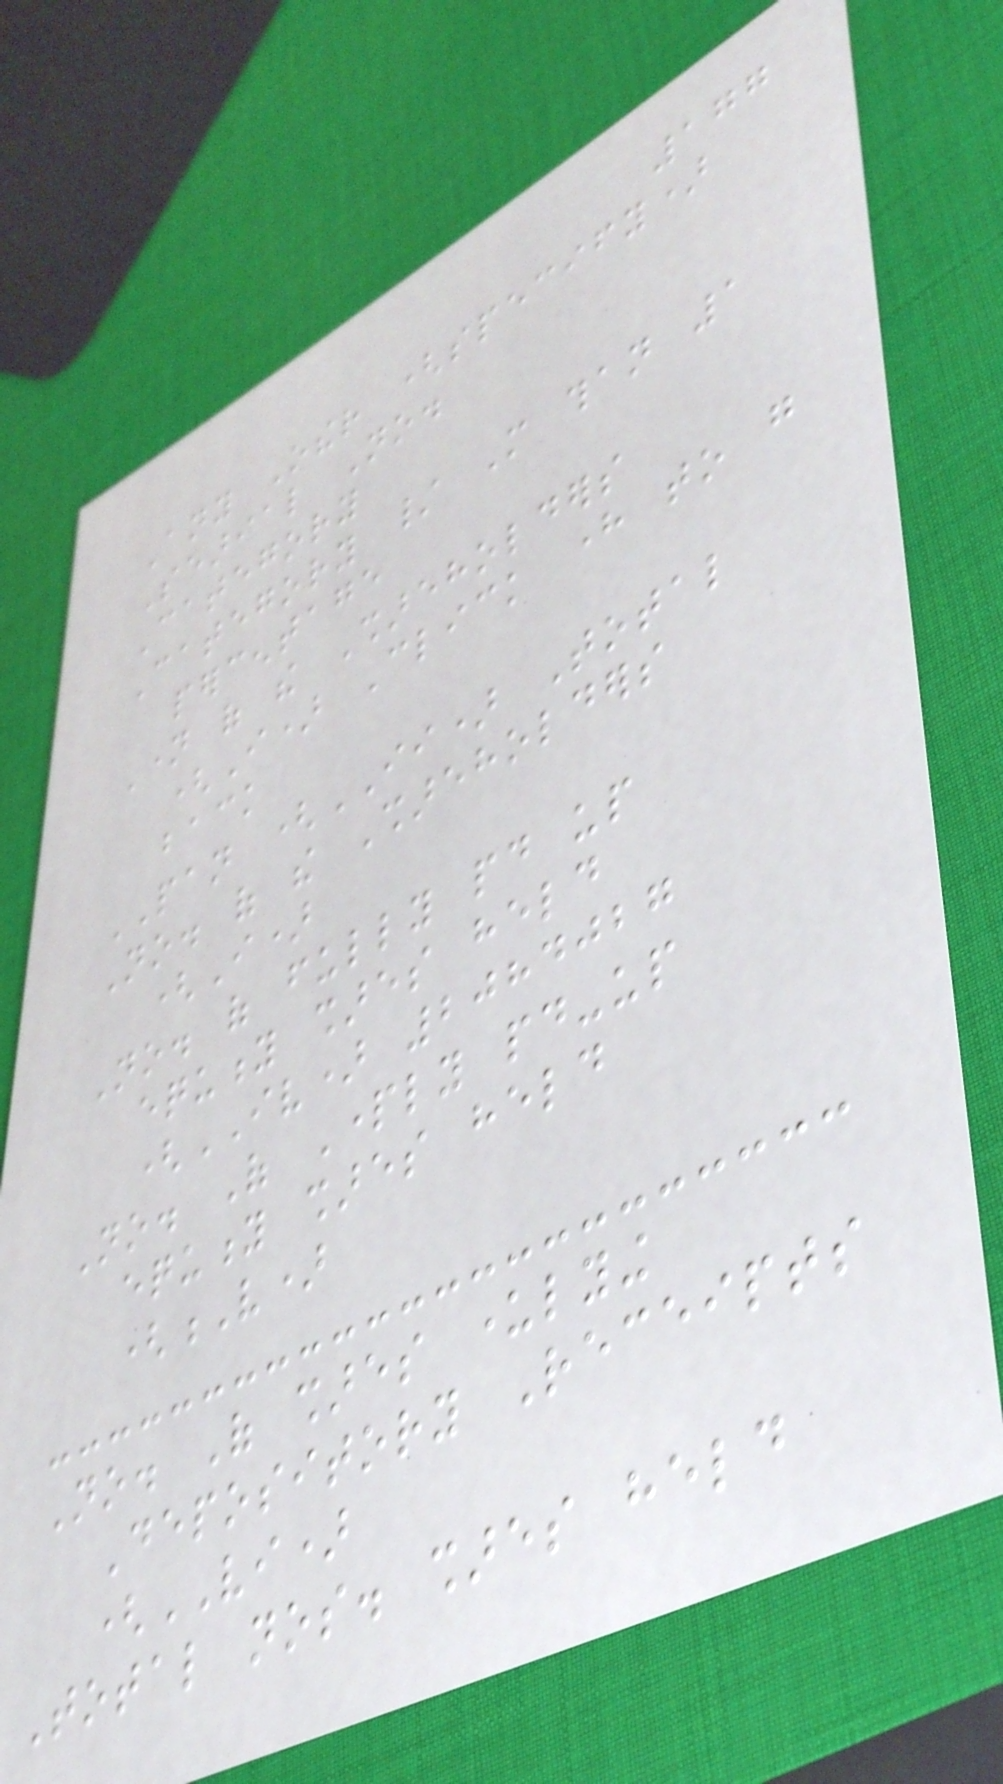177
Any Other (specify)
Searial No.
Category
Category / More than 1
percentage
Name of the Shareholders
(I) Click here to go
back
PAN (II) Total
No. of the Shareholders
(I)
No. of fully paid up
equity shares held
(IV) 2084027
No. Of Partly paid-up
equity shares held
(V)
No. Of shares underlying
Depository Receipts
(VI)
Total nos. shares held
